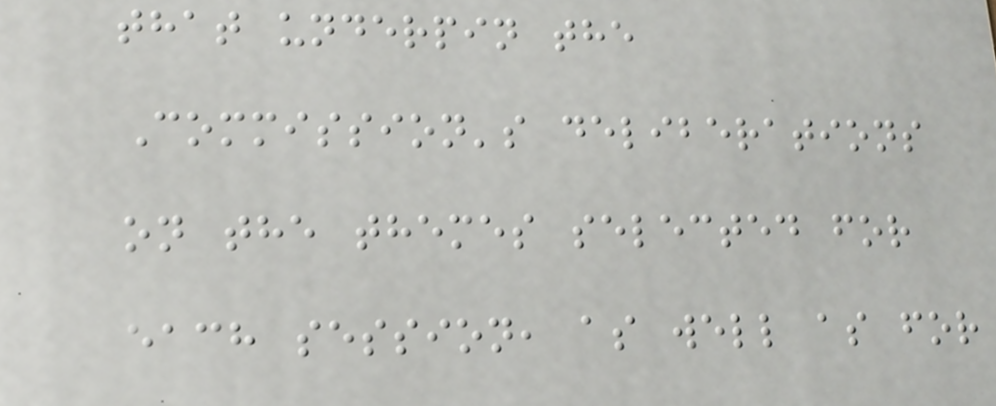that underpin the
Commission's deliberations
on the themes selected for
each session, as well as for
